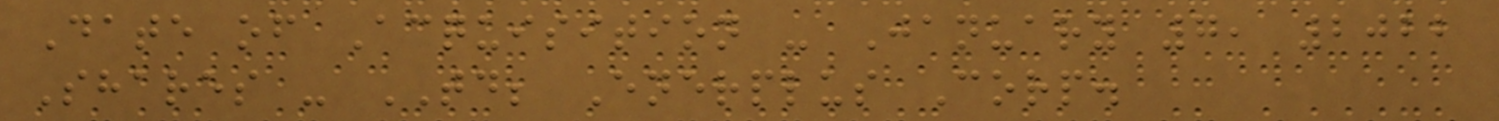Date of Acquisition - January 7, 2022
Shares - TD; Enerplus Corp.
